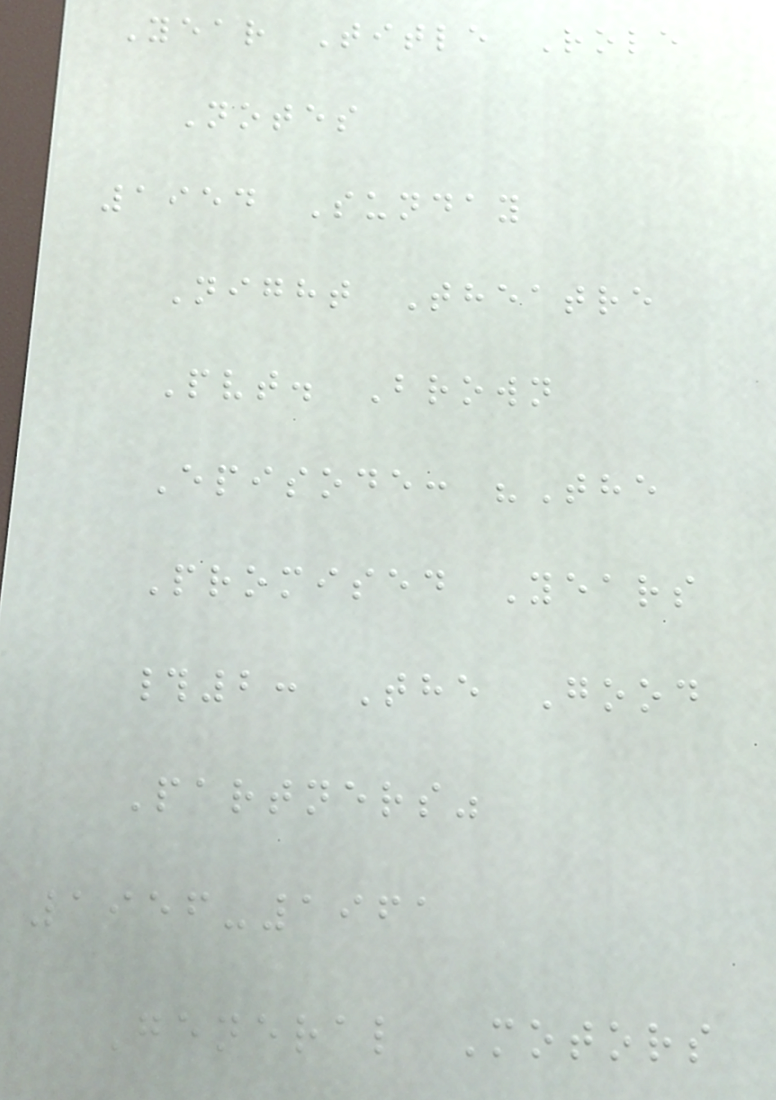Year Title Role
Notes
1954 Sunday
Night Theatre
Pvt. Brown
Episode: "The
Promised Years
#2: The Good
Partners"
1956-1961
General Motors
